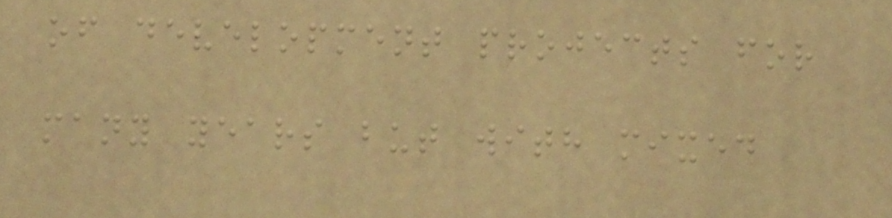of development projects for
many years but with mixed
